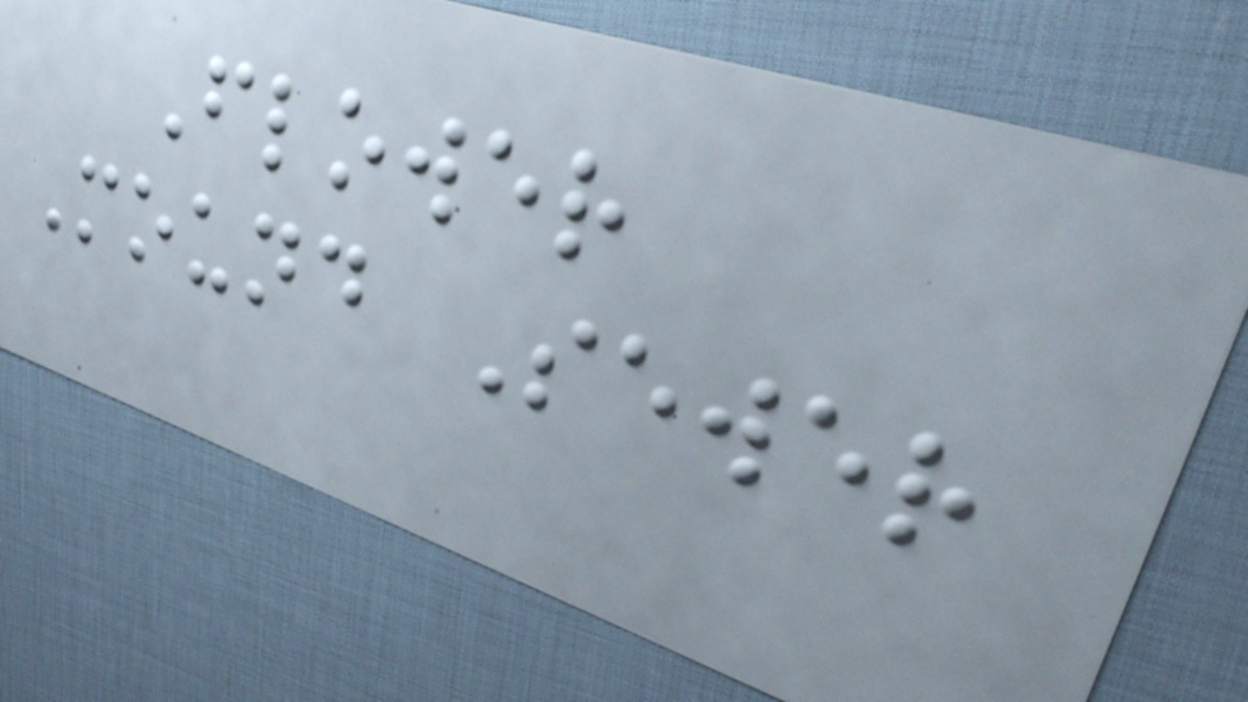Flower
Mound Sewer
